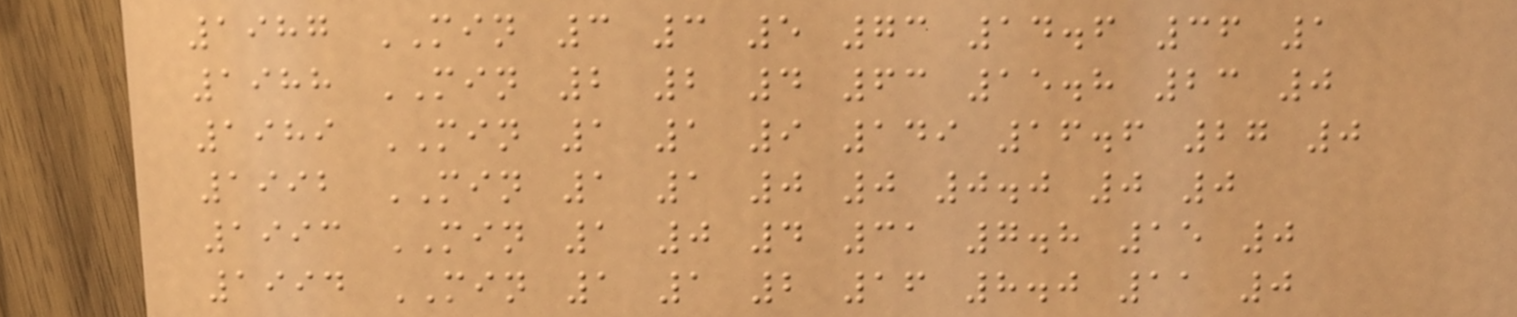1987 MIN 3 3 5 73 14.6 36 1
1988 MIN 2 2 4 63 15.8 23 0
1989 MIN 1 1 9 149 16.6 27 0
1992 MIN 1 1 0 0 0.0 0 0
1993 MIN 1 0 4 31 7.8 15 0
1994 MIN 1 1 2 16 8.0 11 0
